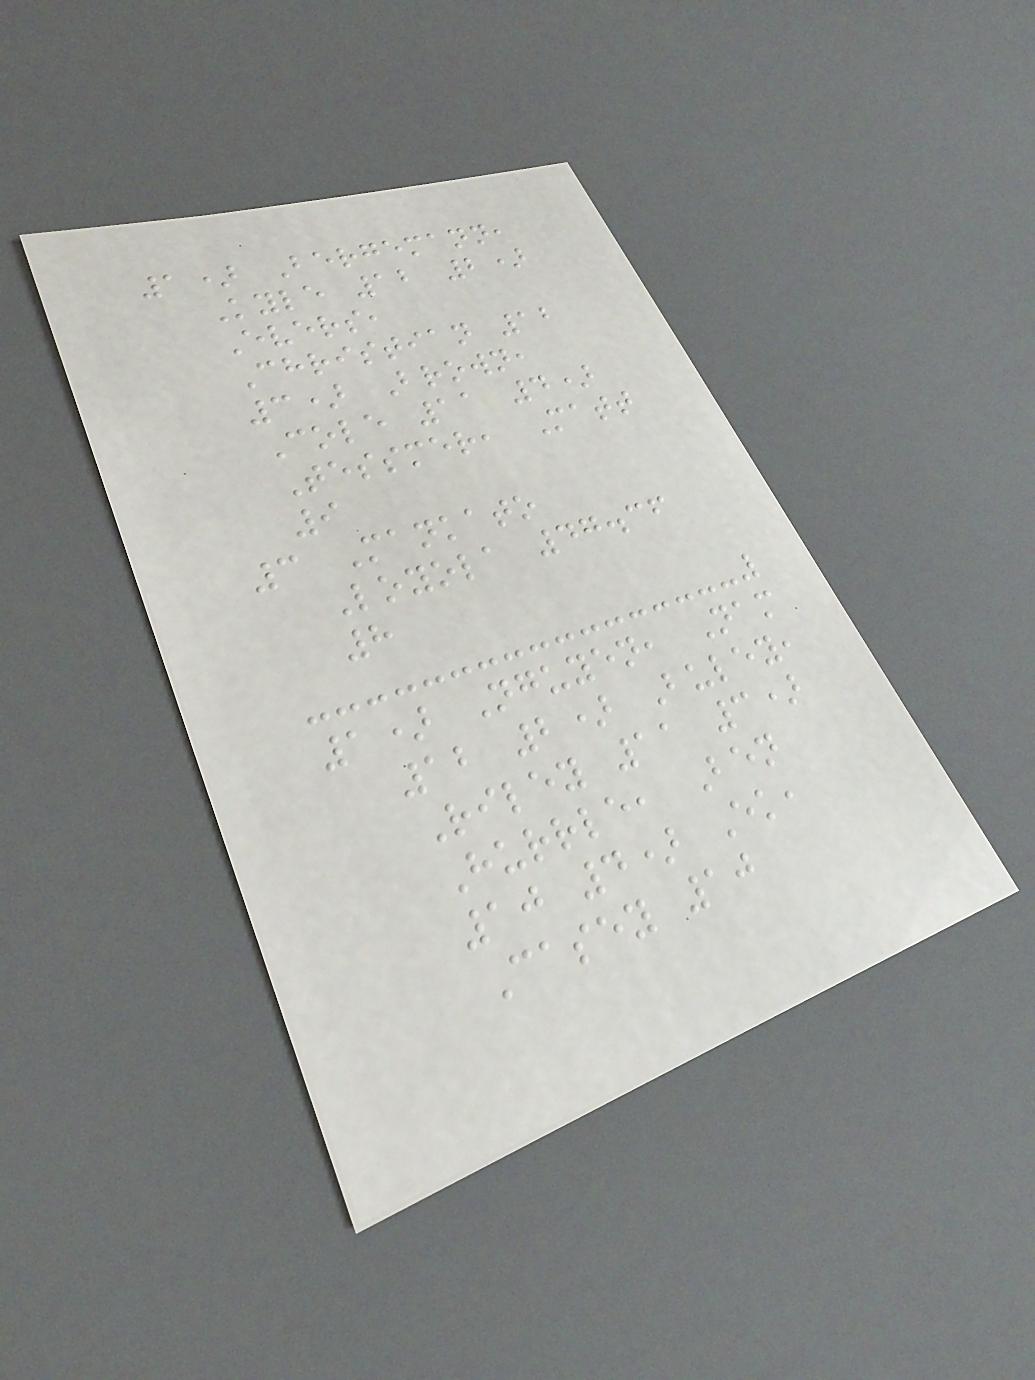1) Bergemann,
Kyle 12 2)
Evers,
Christian 12
3) Brown,
Cole 11 4)
Tessmer, Matt
9
3 Mankato
Loyola 47.36
8
1) Nguyen, Nam
12 2) Buley,
Riley 11 3)
Hurrle, Ben
10 4) Ek,
Casey 10
